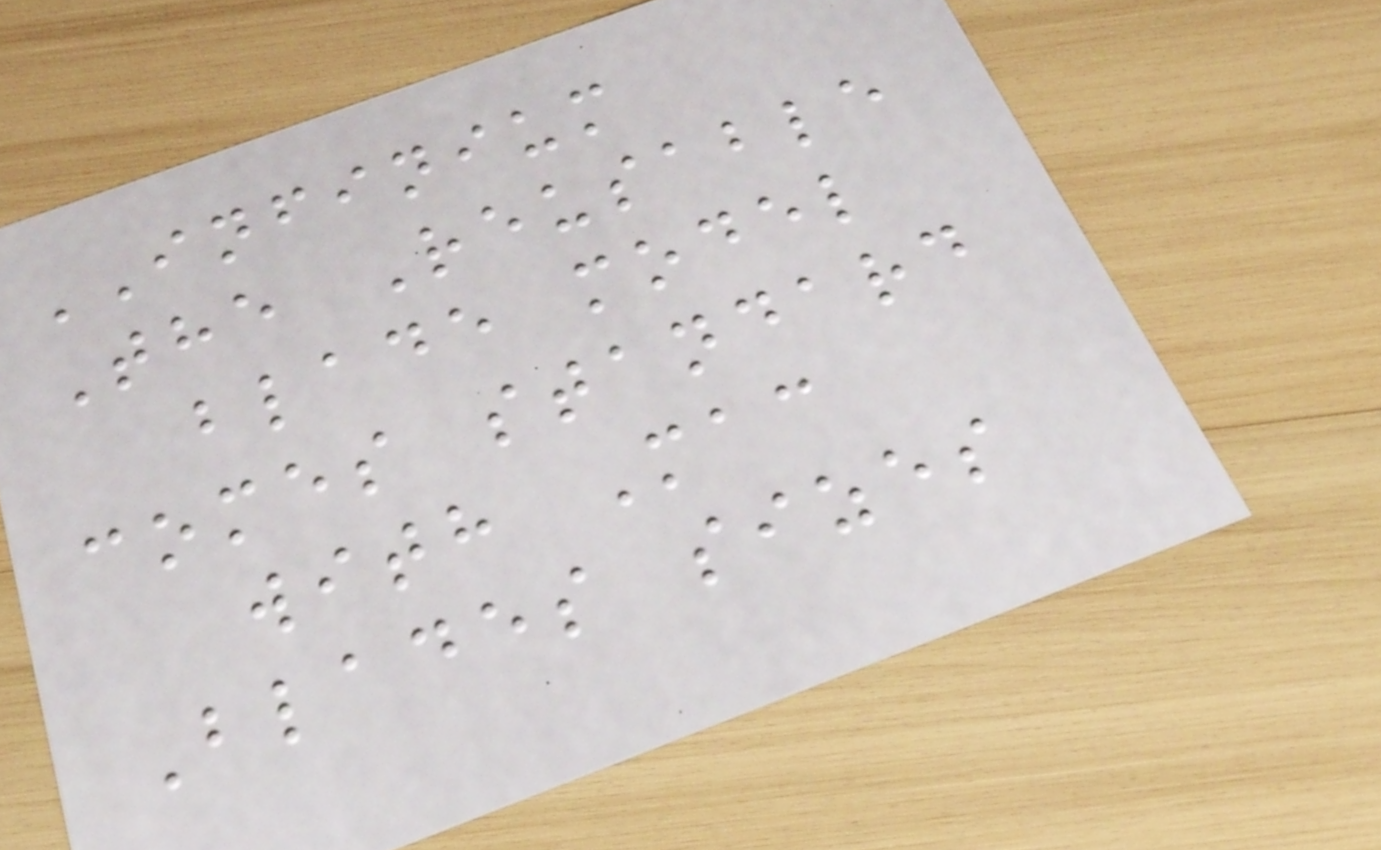INFINIUM
The Reusable
blade model
comes standard
with Mac
Blades sizes
